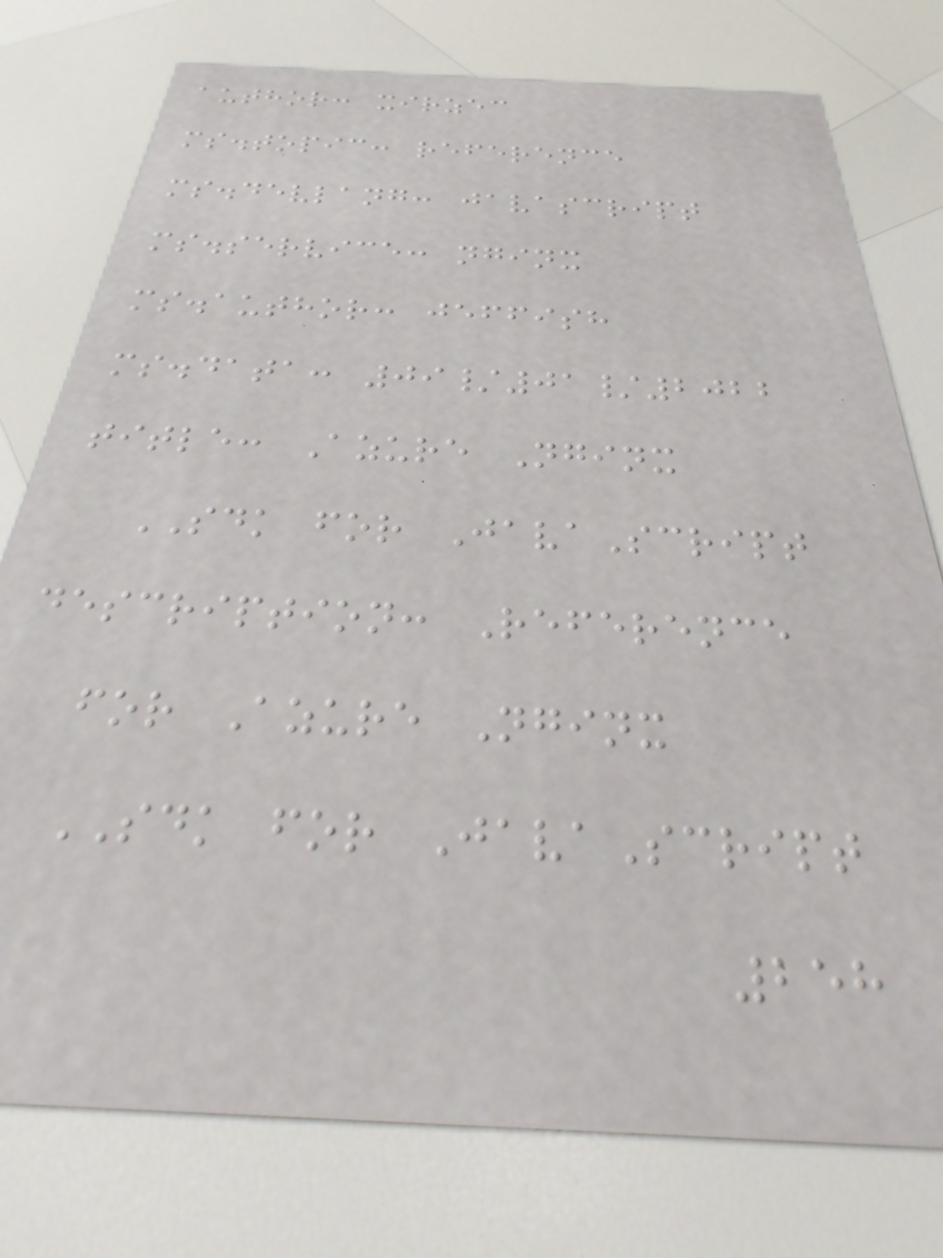author: xirzec
ms.topic: reference
ms.devlang: javascript
ms.service: nginx
ms.author: jeffish
ms.data: 09/01/2022
title: Azure Nginx
SDK for JavaScript
description: Reference
for Azure Nginx
SDK for JavaScript
258
